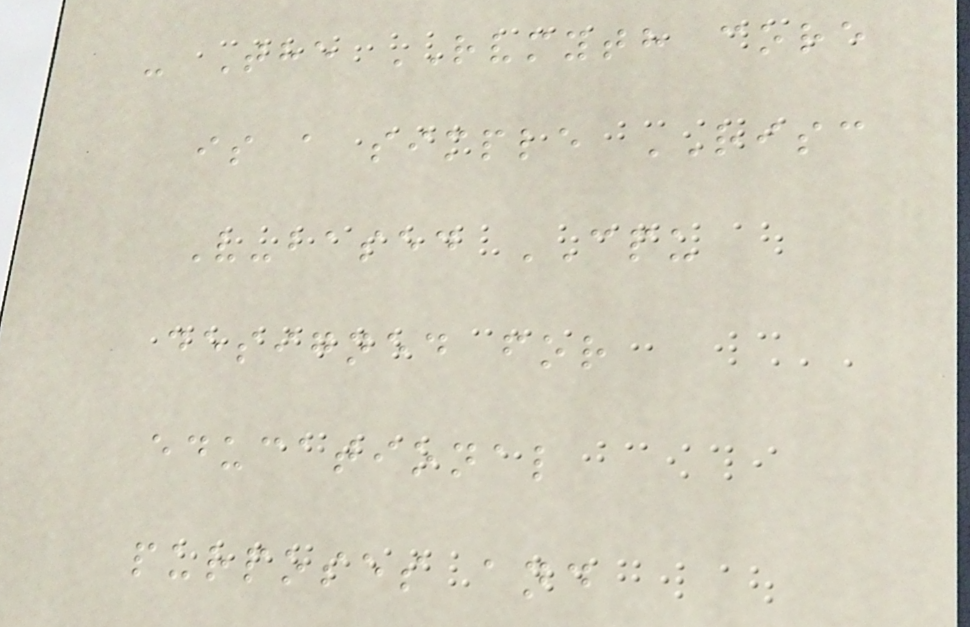- The RVMYTH core
is a simple RISC
V-based CPU
designed for
educational
purposes and
